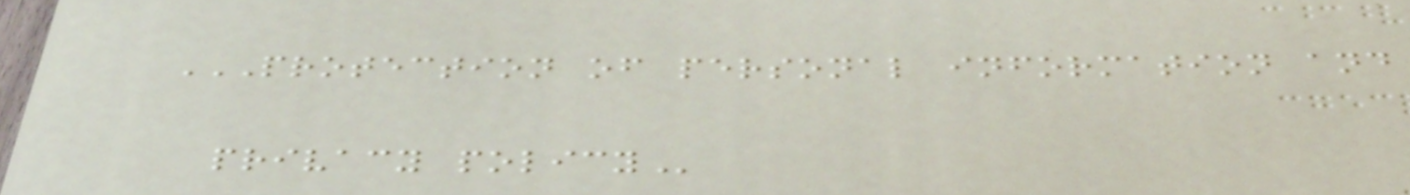PROTECTION OF PERSONAL INFORMATION AND
PRIVACY POLICY
